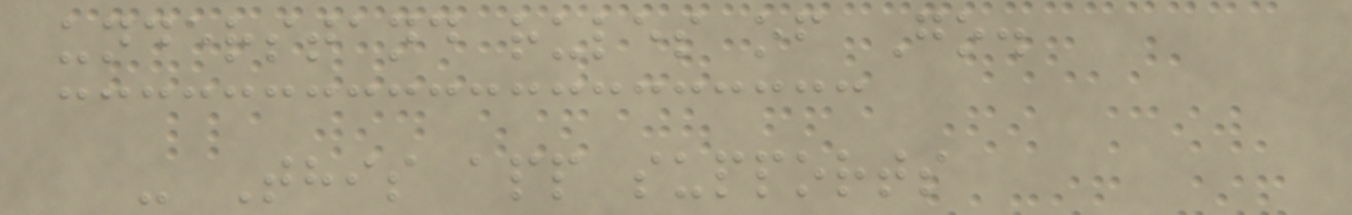understand rules of Go.
- This app supports
